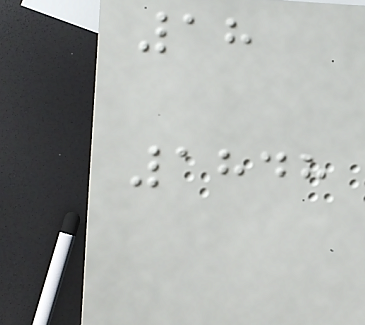18
1848
